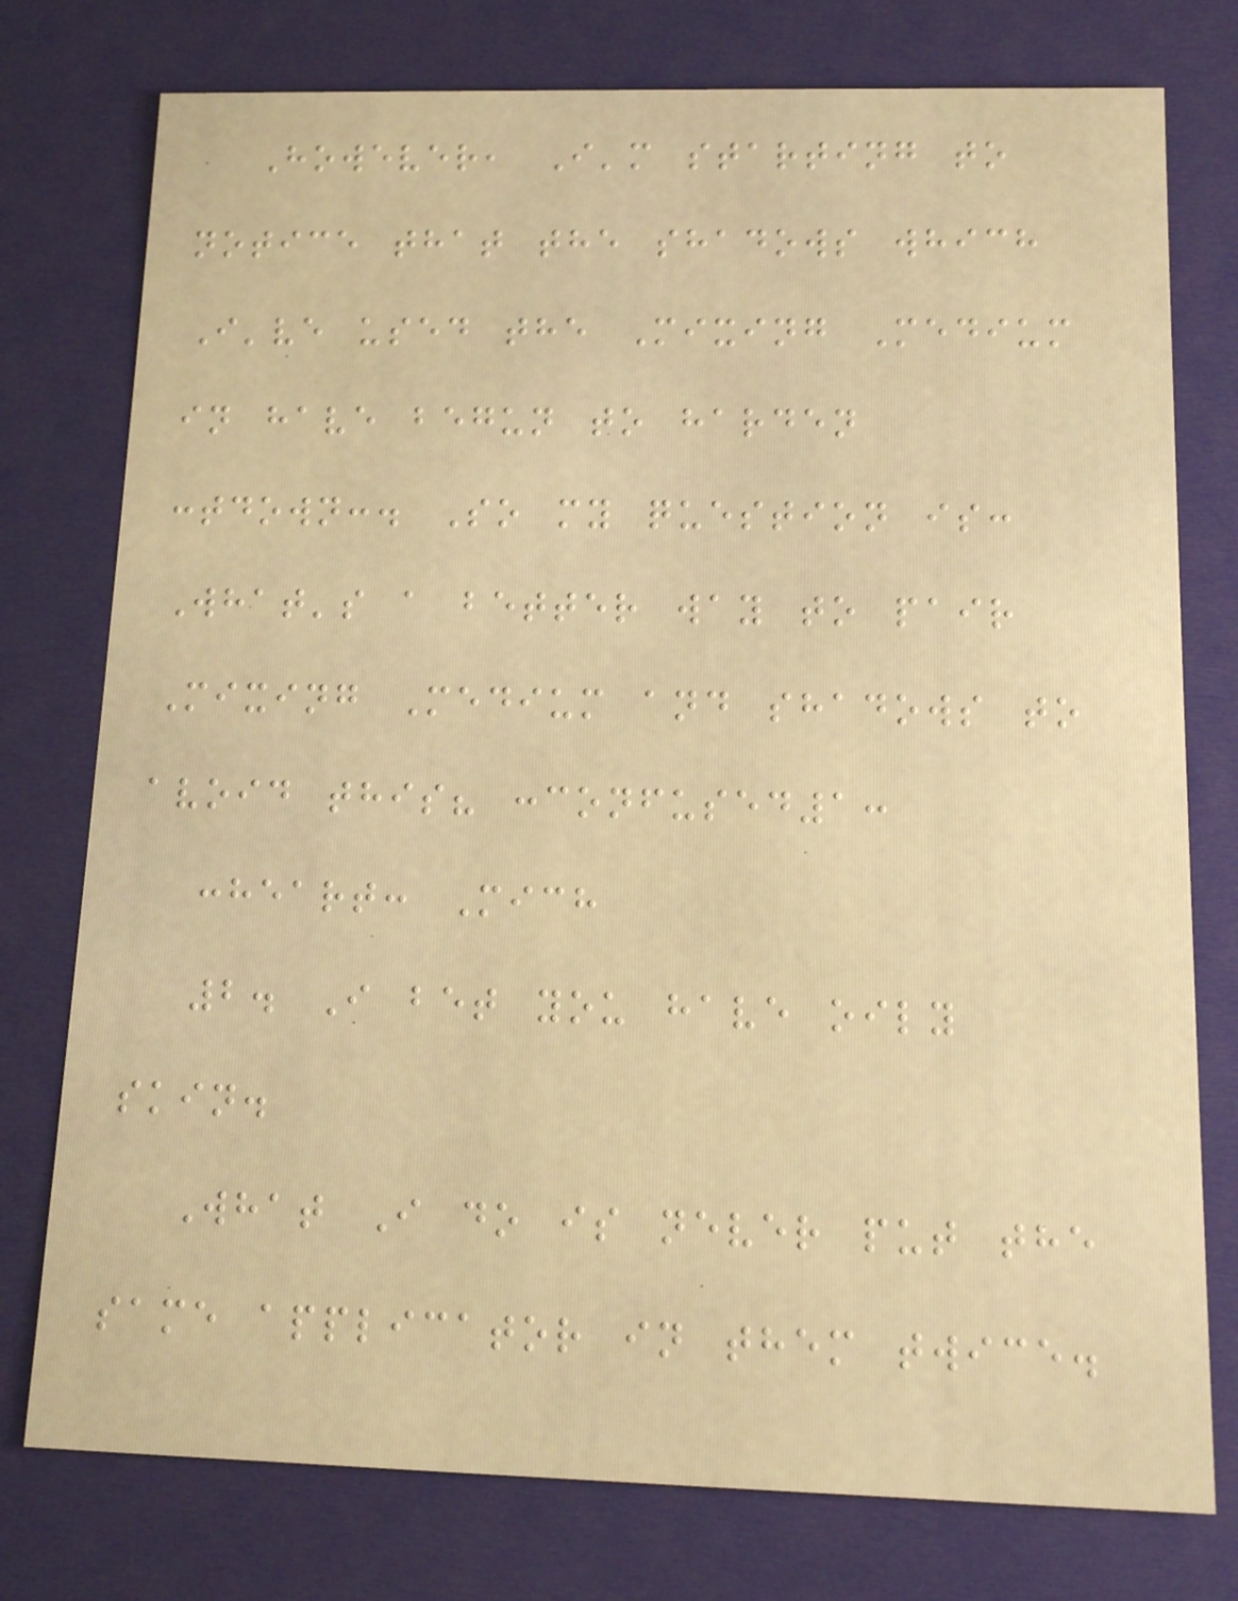However, I'm starting to
notice that the shadows which
I've used the Mixing Medium
in have begun to harden
:tdown:. So my question is:
What's a better way to pair
Mixing Medium and shadows to
avoid this? :confused1:
:heart: Mich
2. I bet you have oily
skin.
What I do is never put the
same applicator in them twice.
